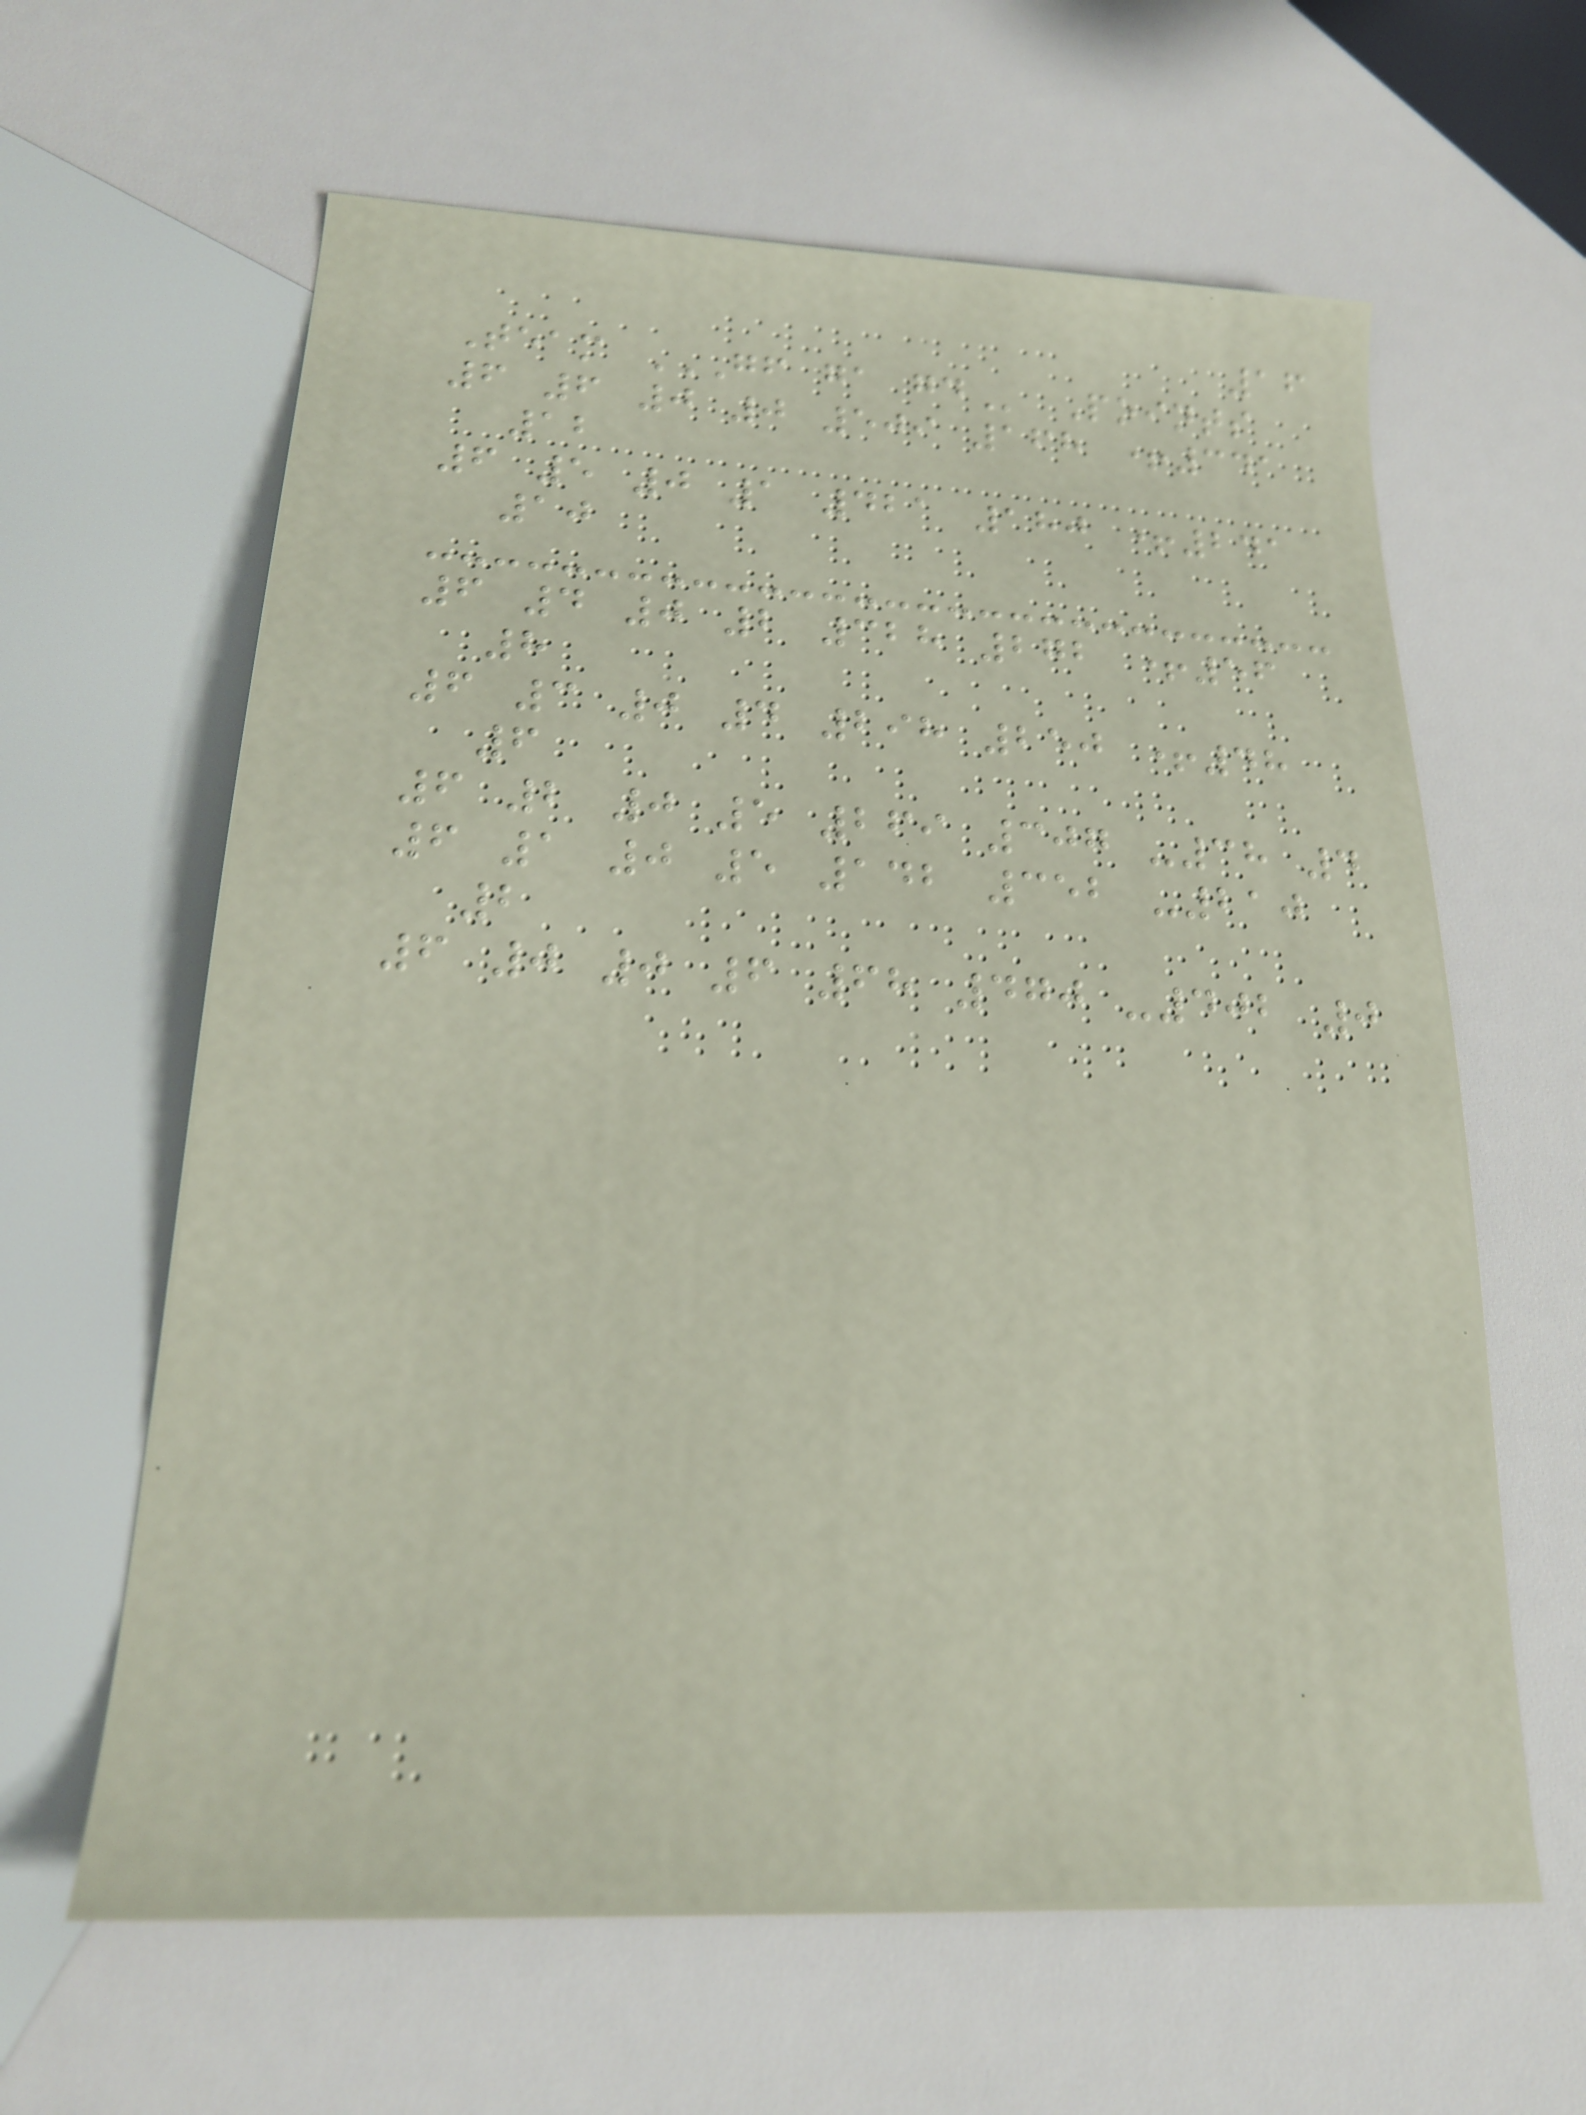16
Team GF GA GD Points
6 6 0 0 509 168 +341
12
6 5 0 1 421 180 +241
10
6 4 0 2 328 272 +56
8
6 3 0 4 298 250 +48
6
6 2 0 5 269 307 -38 4
6 1 0 5 142 352 -210
2
6 0 0 6 68 470 -402 0
